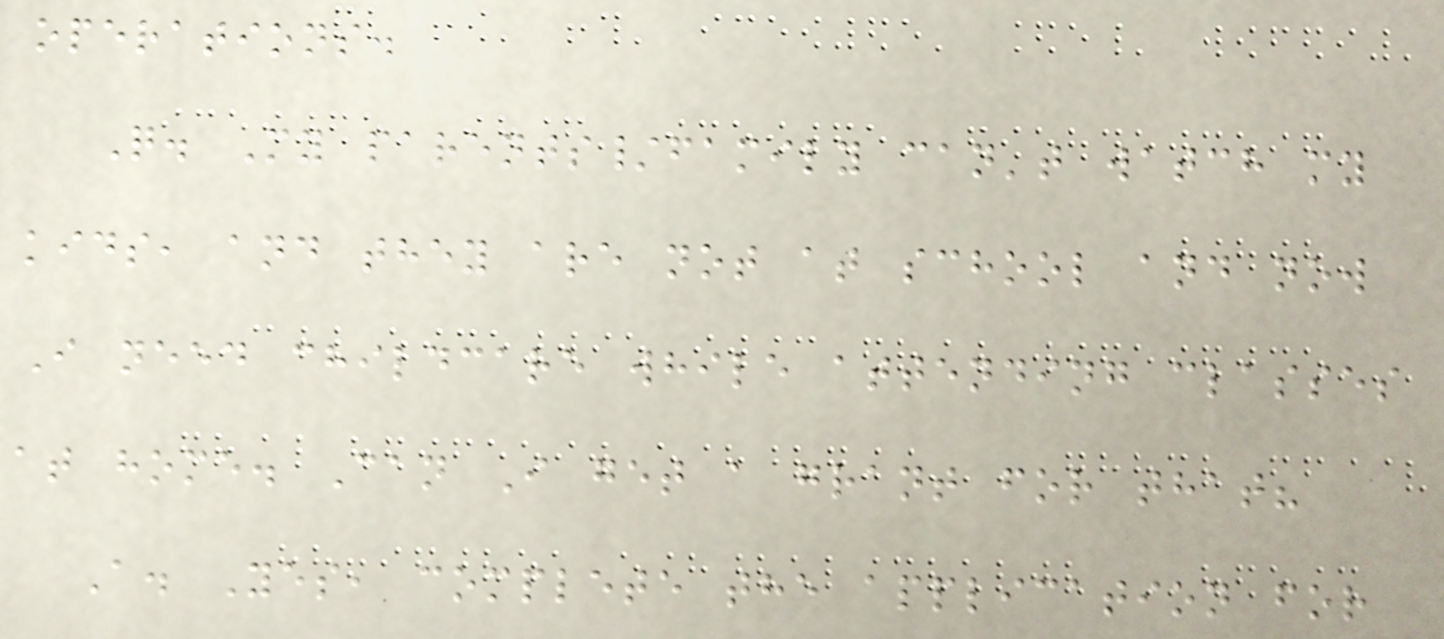operations.
Q. My parents/family can't watch my
kids, and they are not at school and now
I need childcare while attending classes
at home. Can I get a grant for that?
A. Yes, complete the application for
